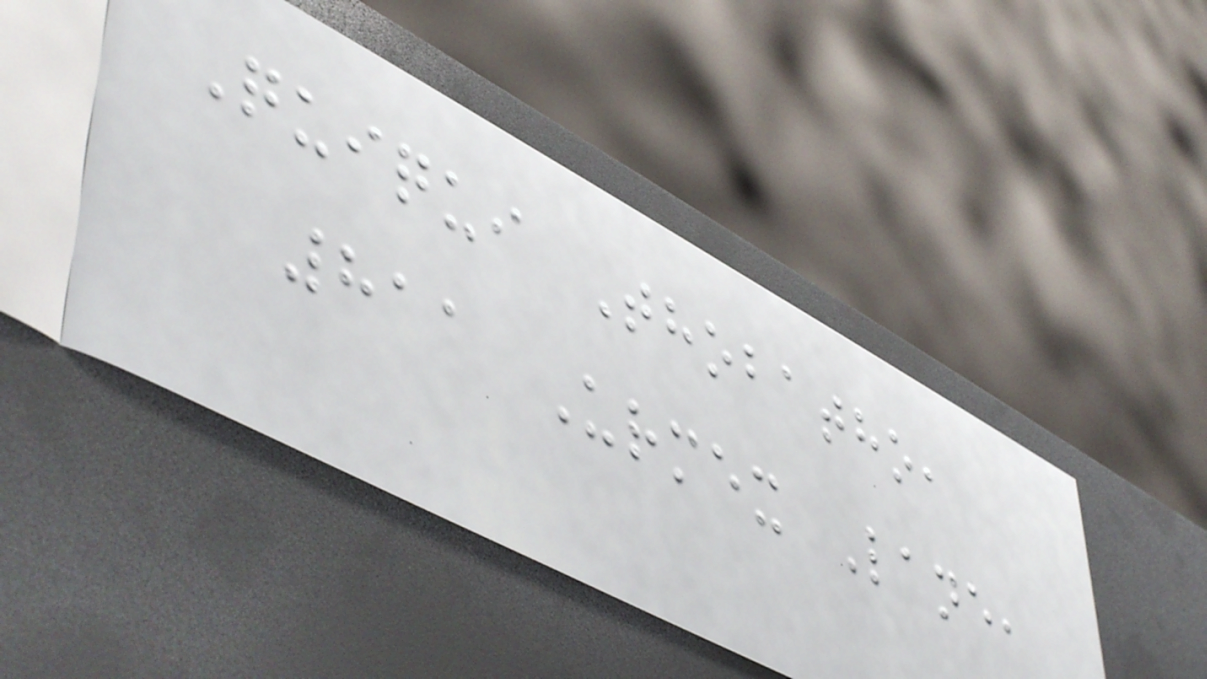Quiqui Thobatho,
811 Urmex Lane,
